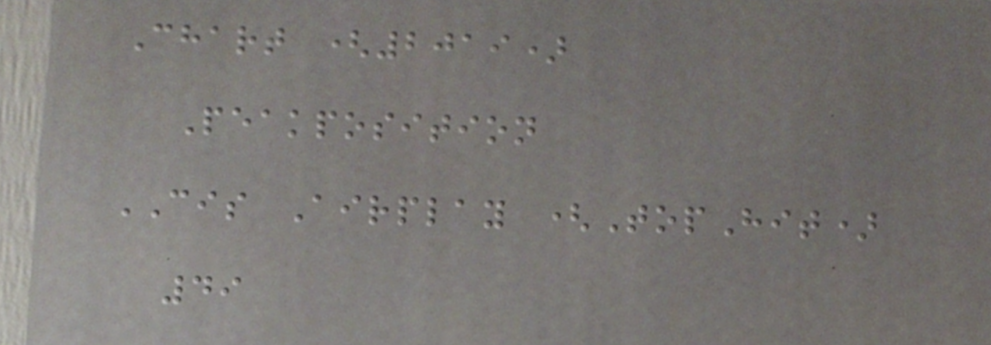Chart (2019)
Peakposition
CIS Airplay (TopHit)
49
